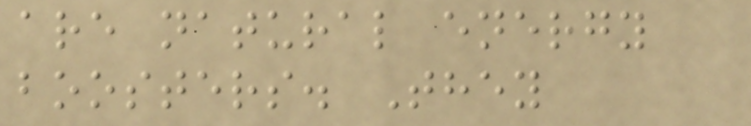are natural energy
boosters. They
